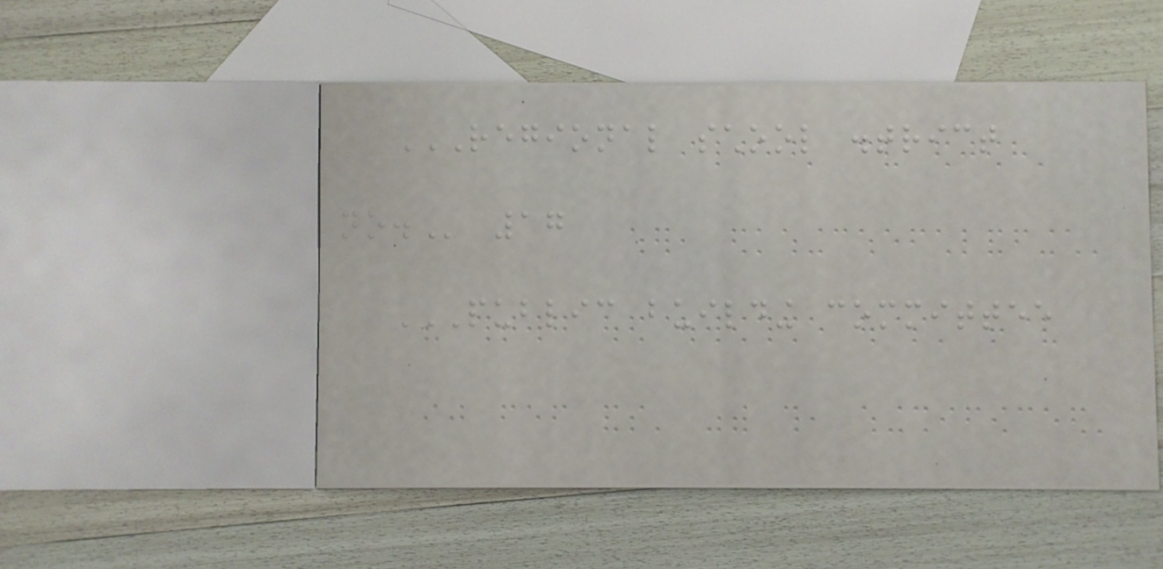REGIONAL SCHOOL DISTRICT
NO. 17
PUBLIC BUILDING COMMITTEE
